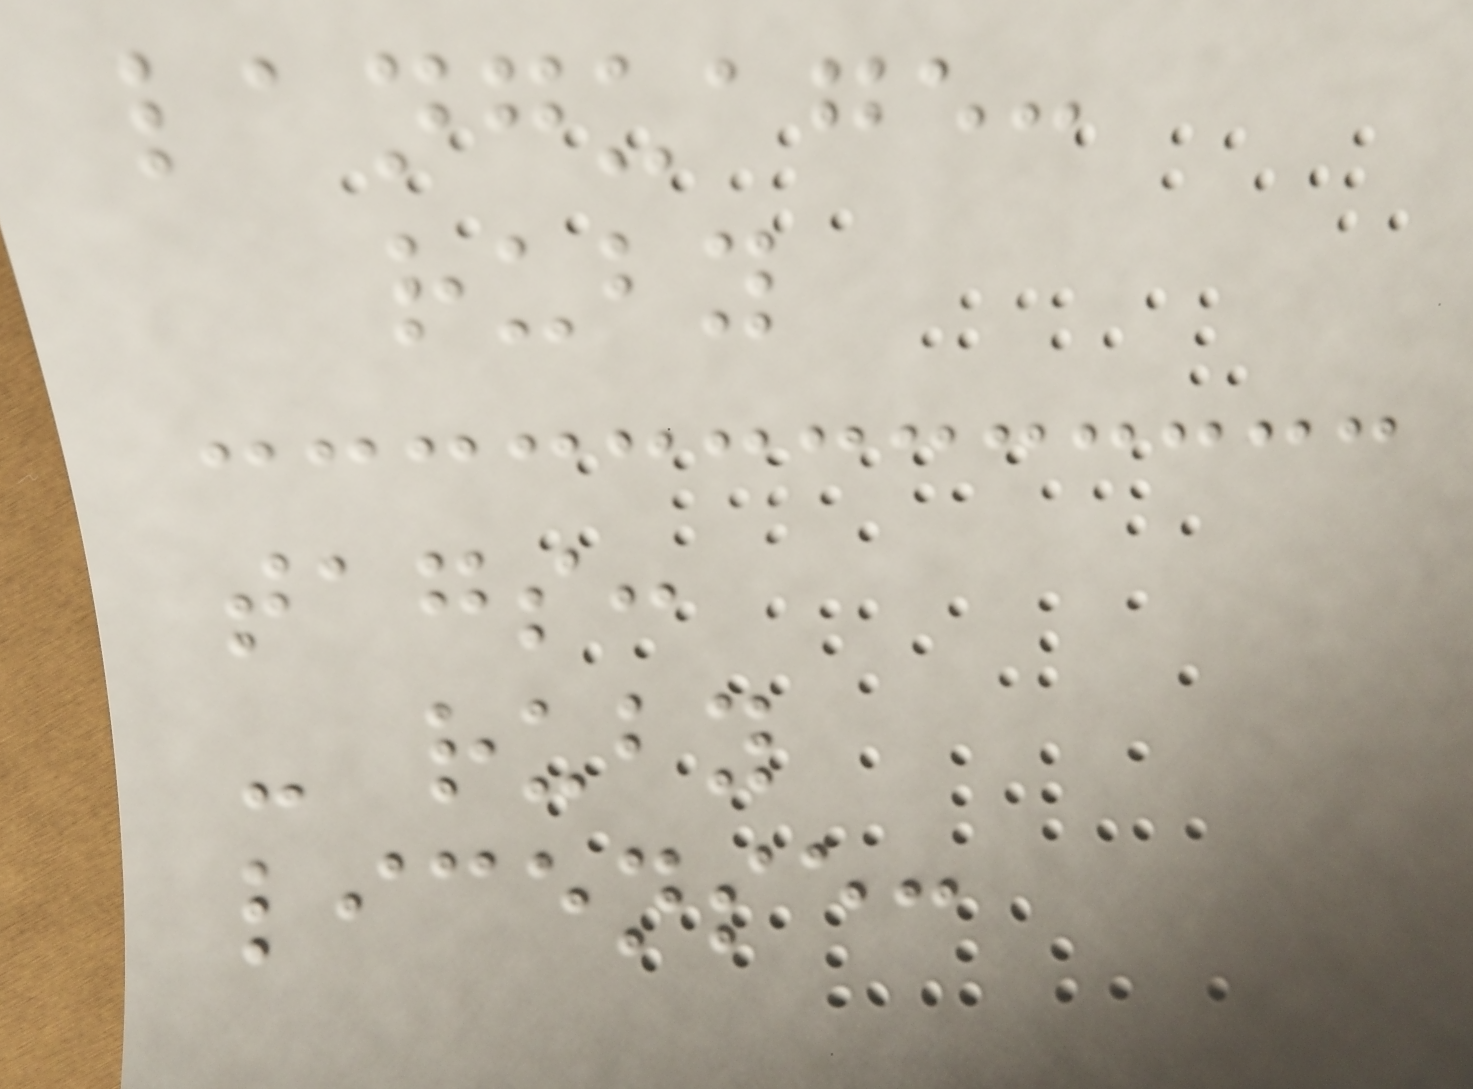language:
ruby
tags:
- ruby
license:
